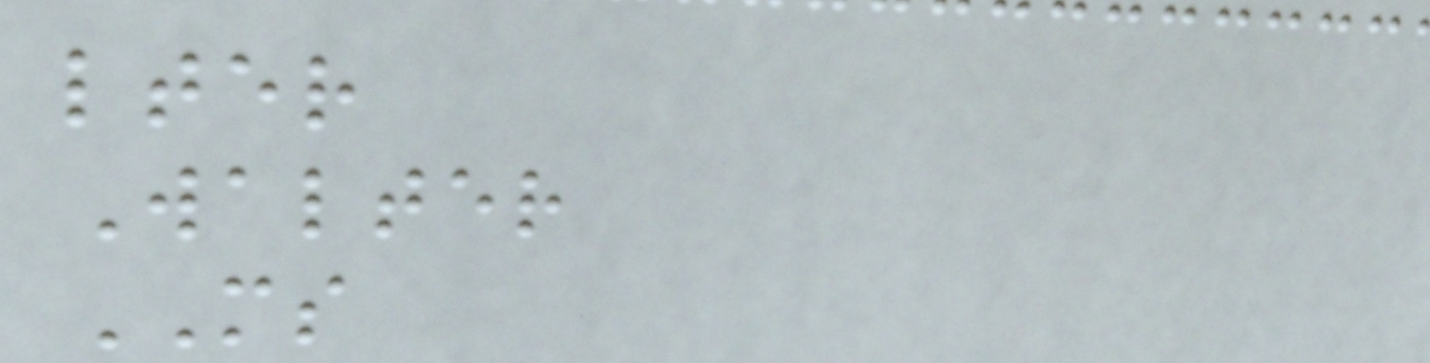lter
Walter
MS
